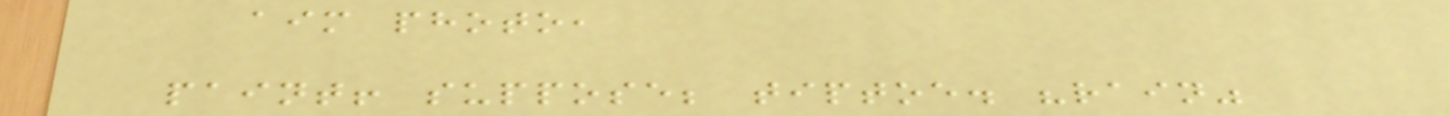aim photo,
paint! suppose; tiptoe. "rain"
